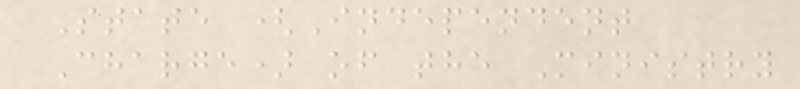State (Independent
Charge) of the Ministry
